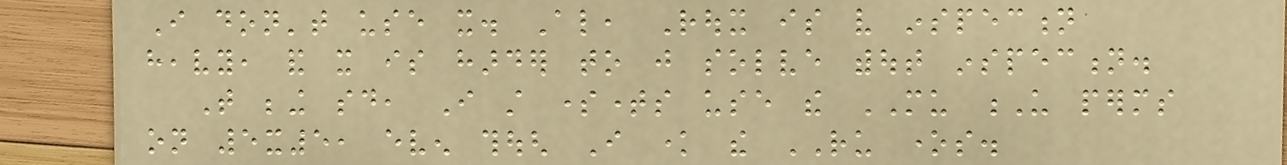I don't use it. Also, Roux is very inspection
heavy, and it is harder to just solve without inspection.
That being said, I still sometimes use the MU U perms
on 5x5, even though I know the RU ones.
